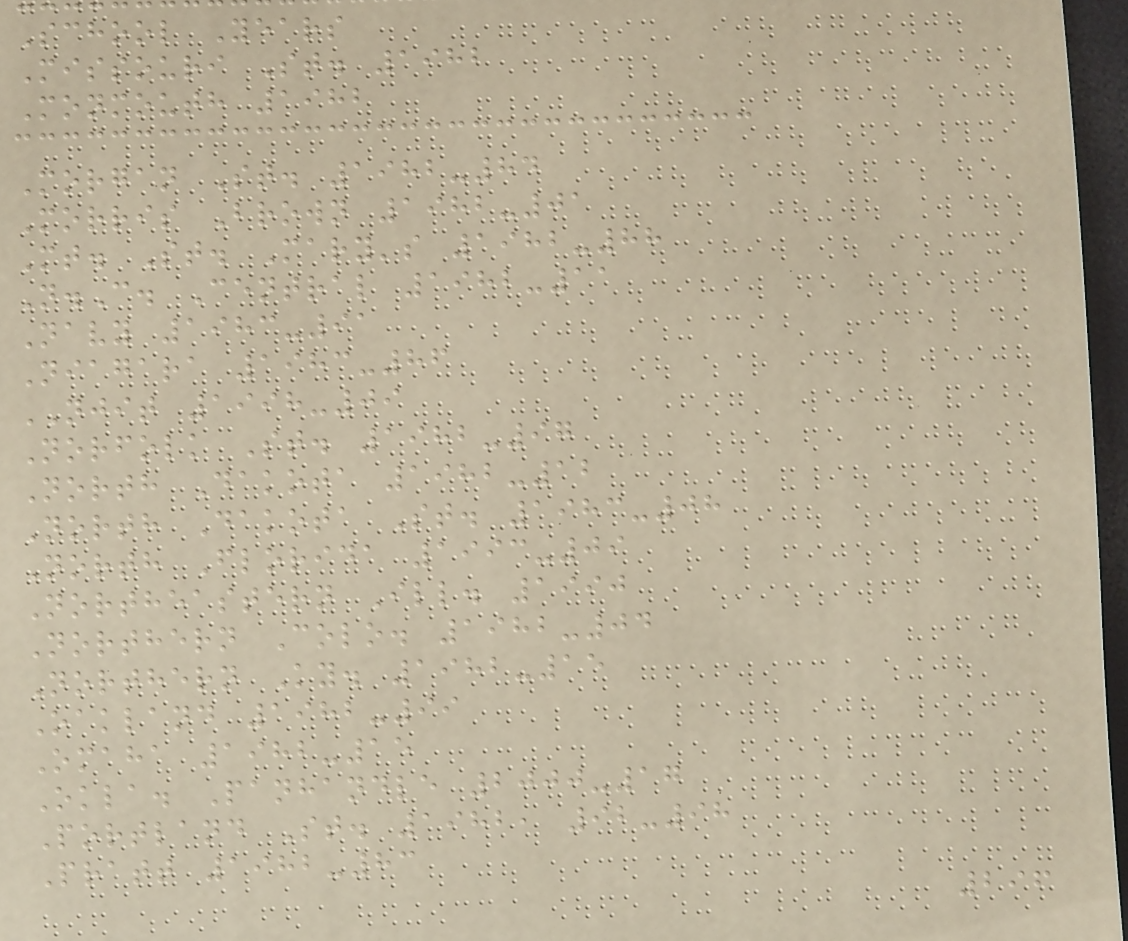School Years
Missouri St. 1982
Monmouth 1982
Morgan St. 1982-84
Morris Brown 1982-01
Mt. St. Mary's 1982-88
N.C. Central 1982-11
Navy 1983-91
Niagara 1983-86
NJIT 1998-09
Norfolk St. 1982-97
North Dakota 1982-12
North Dakota St. 1983-08
North Florida 1993-09
Northeastern Ill. 1990
Northern Colo. 1982-04
Northern Ky. 1982-15
Oakland 1982-99
Omaha 1982-15
Okla. Panhandle 2000-17
Portland St. 1982, 92-98
Pratt 1982-83
296
